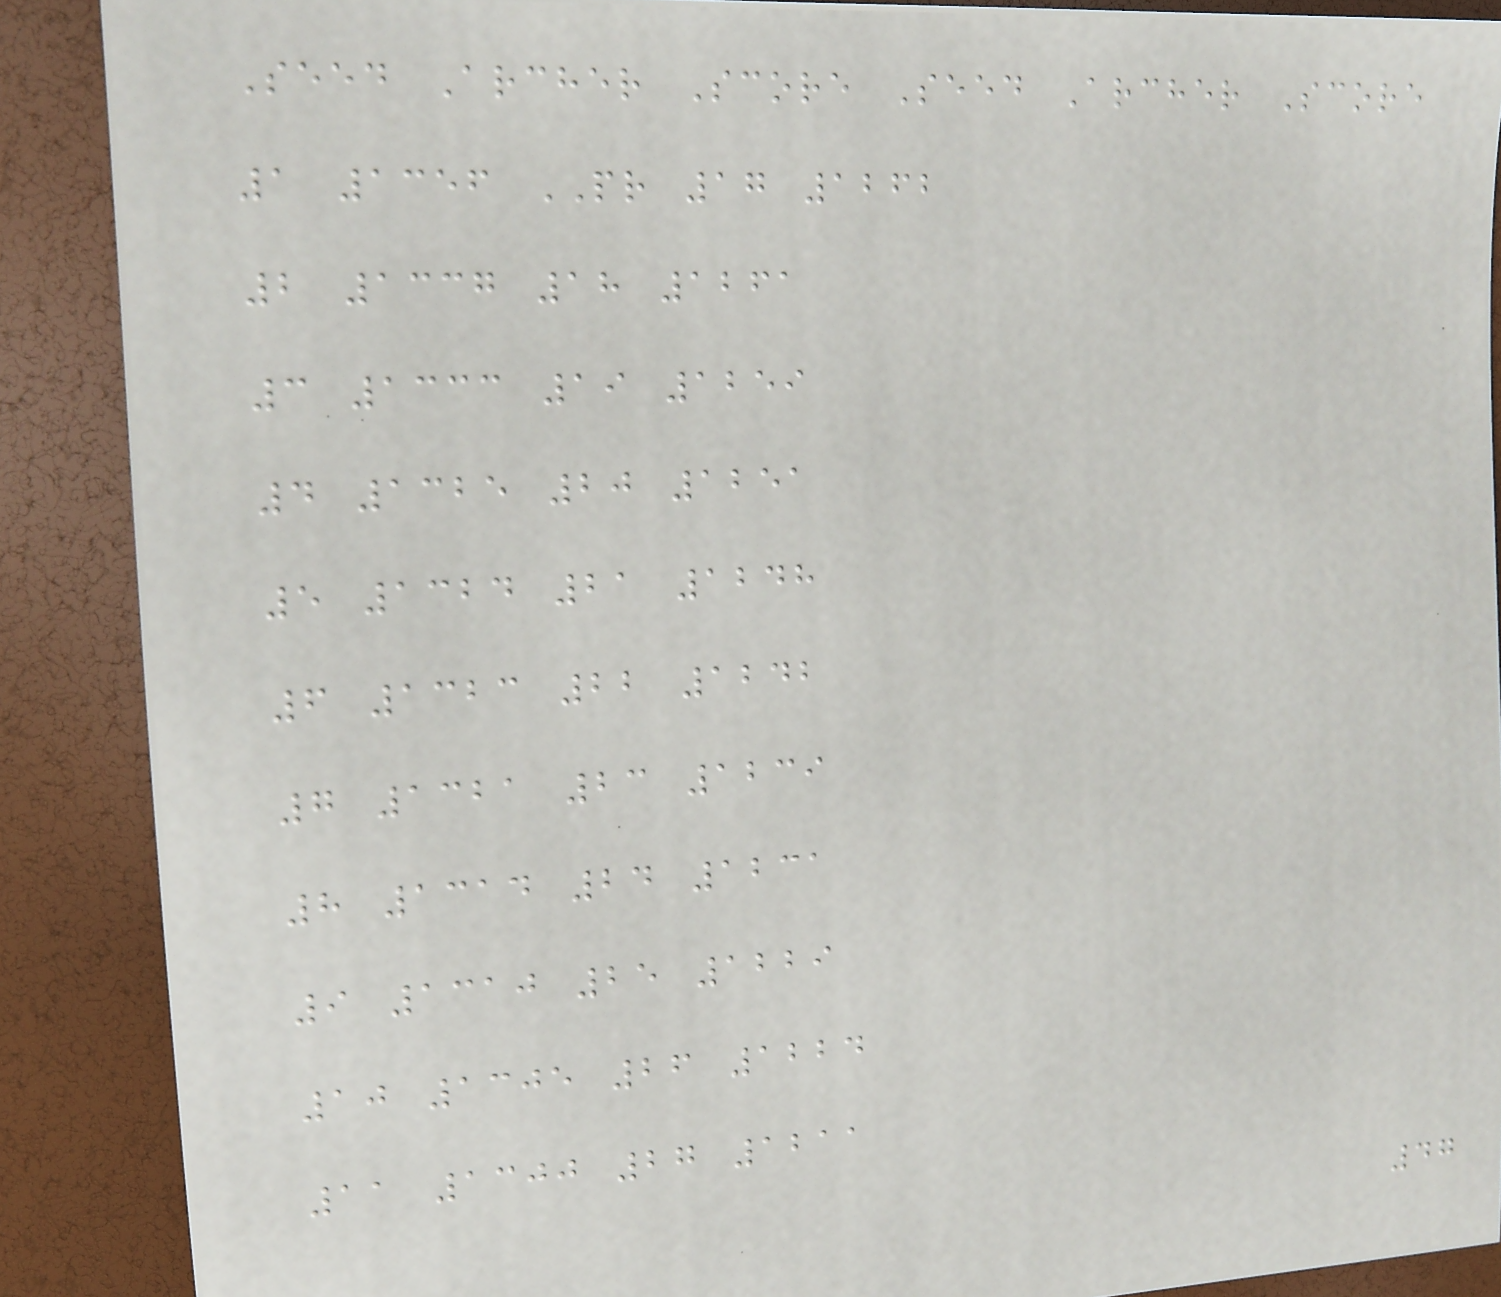Seed Archer Score Seed Archer Score
1 1356 PR 17 1262
2 1337 18 1261
3 1333 19 1259
4 1325 20 1251
5 1324 21 1248
6 1323 22 1242
7 1321 23 1239
8 1314 24 1231
9 1310 25 1229
10 1305 26 1224
11 1300 27 1211
47
